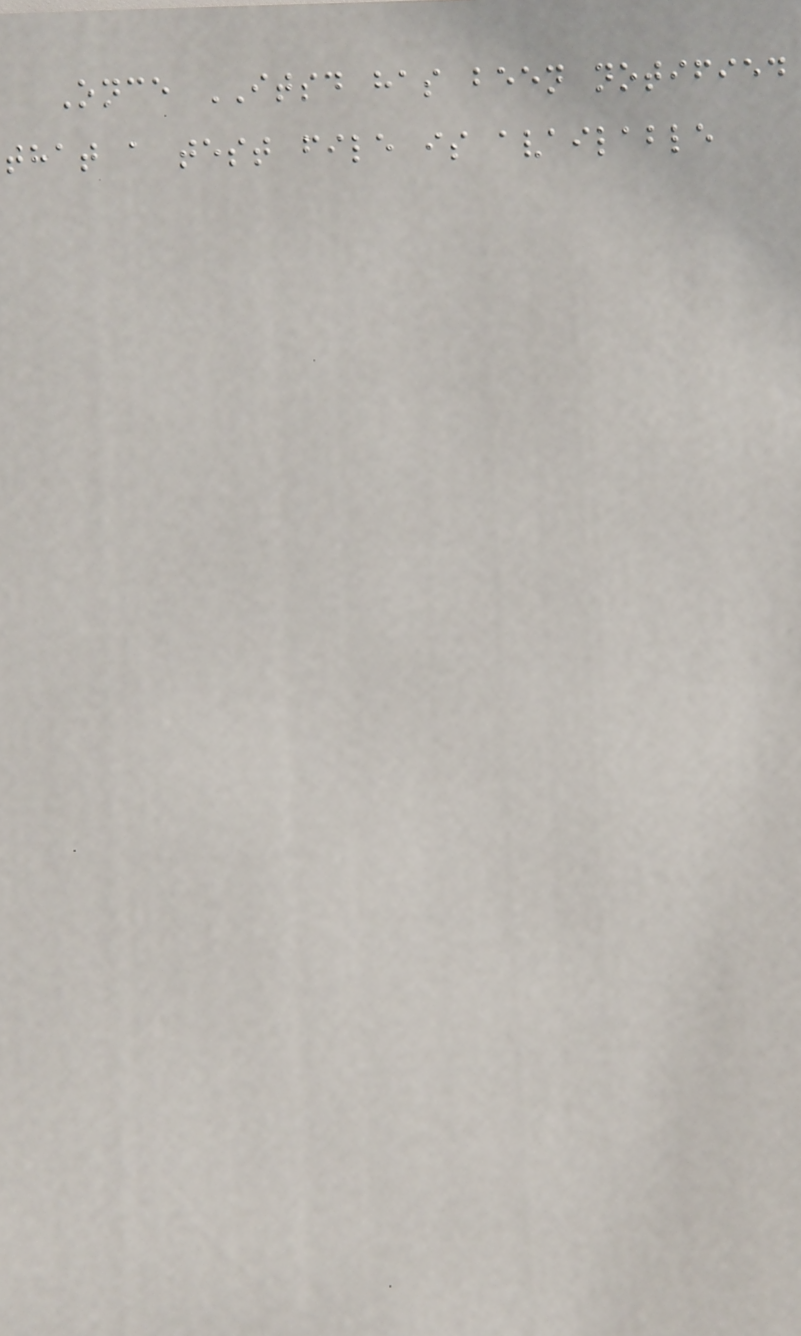Once ITSD has been notified
that a test file is available
